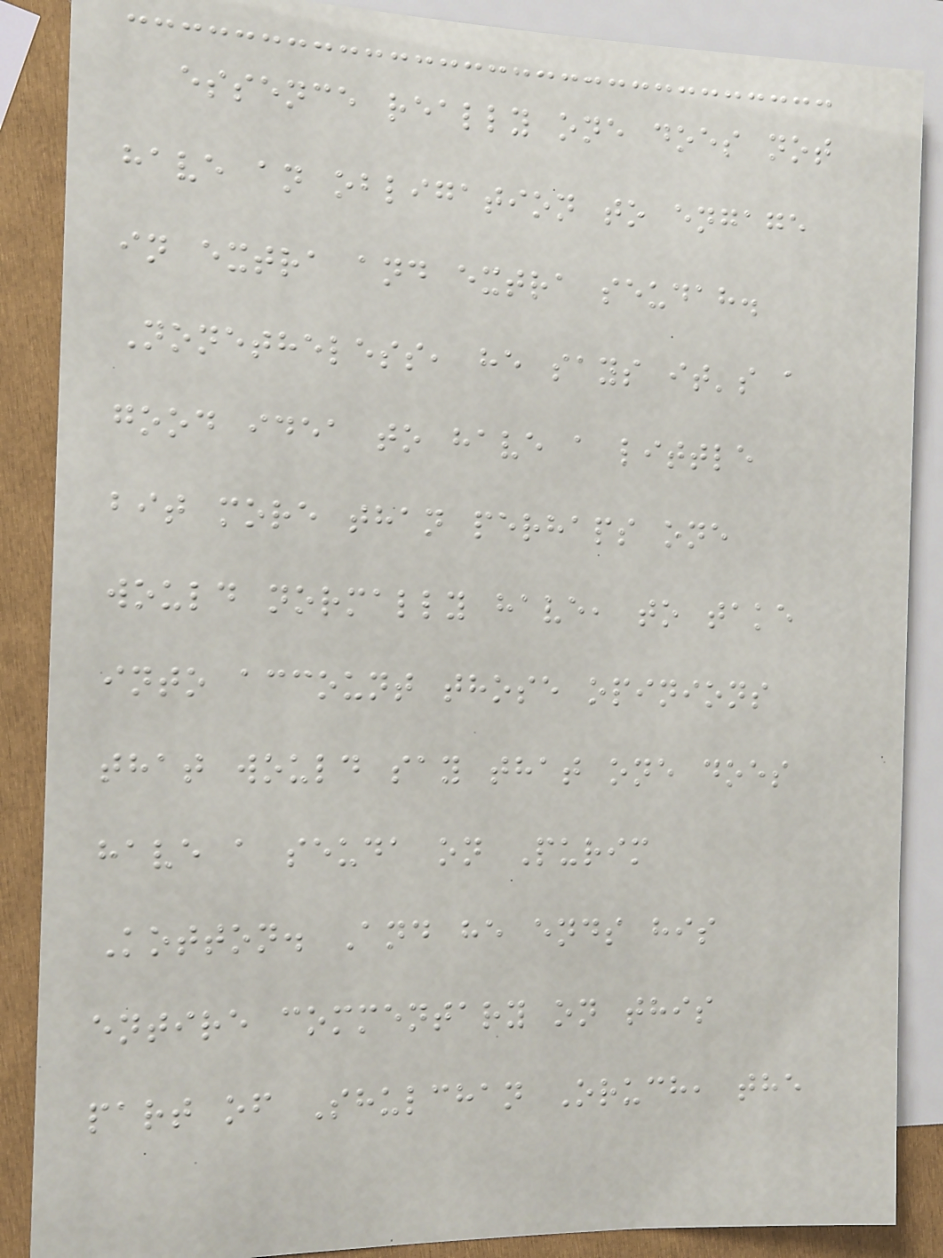essence really one does not
have an obligation to engage
in extra and extra seudah.
Nonetheless, he says it's a
good idea to have a little
bit more than perhaps one
would normally have, to take
into account those opinions
that would say that one does
have a seuda on Purim
Kotton. And he ends his
entire commentary on this
part of Shulchan Oruch, the
